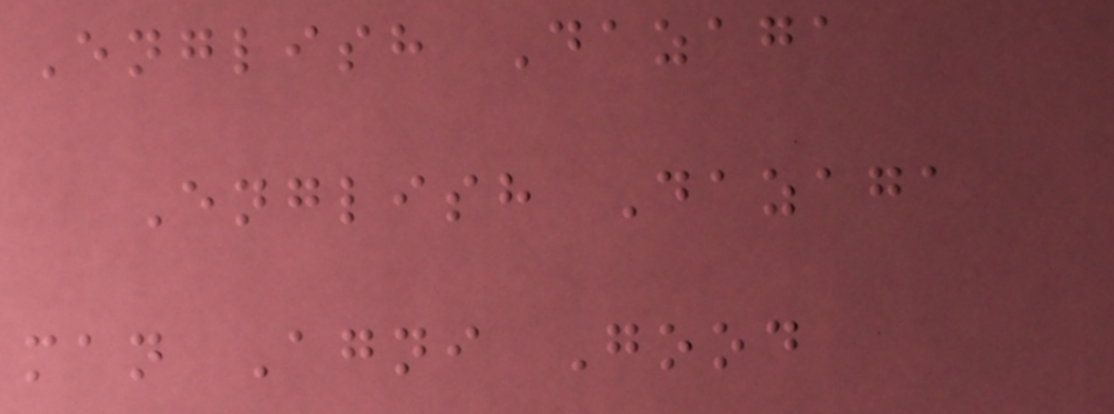English Dazaga
English Dazaga
man Agni Good
